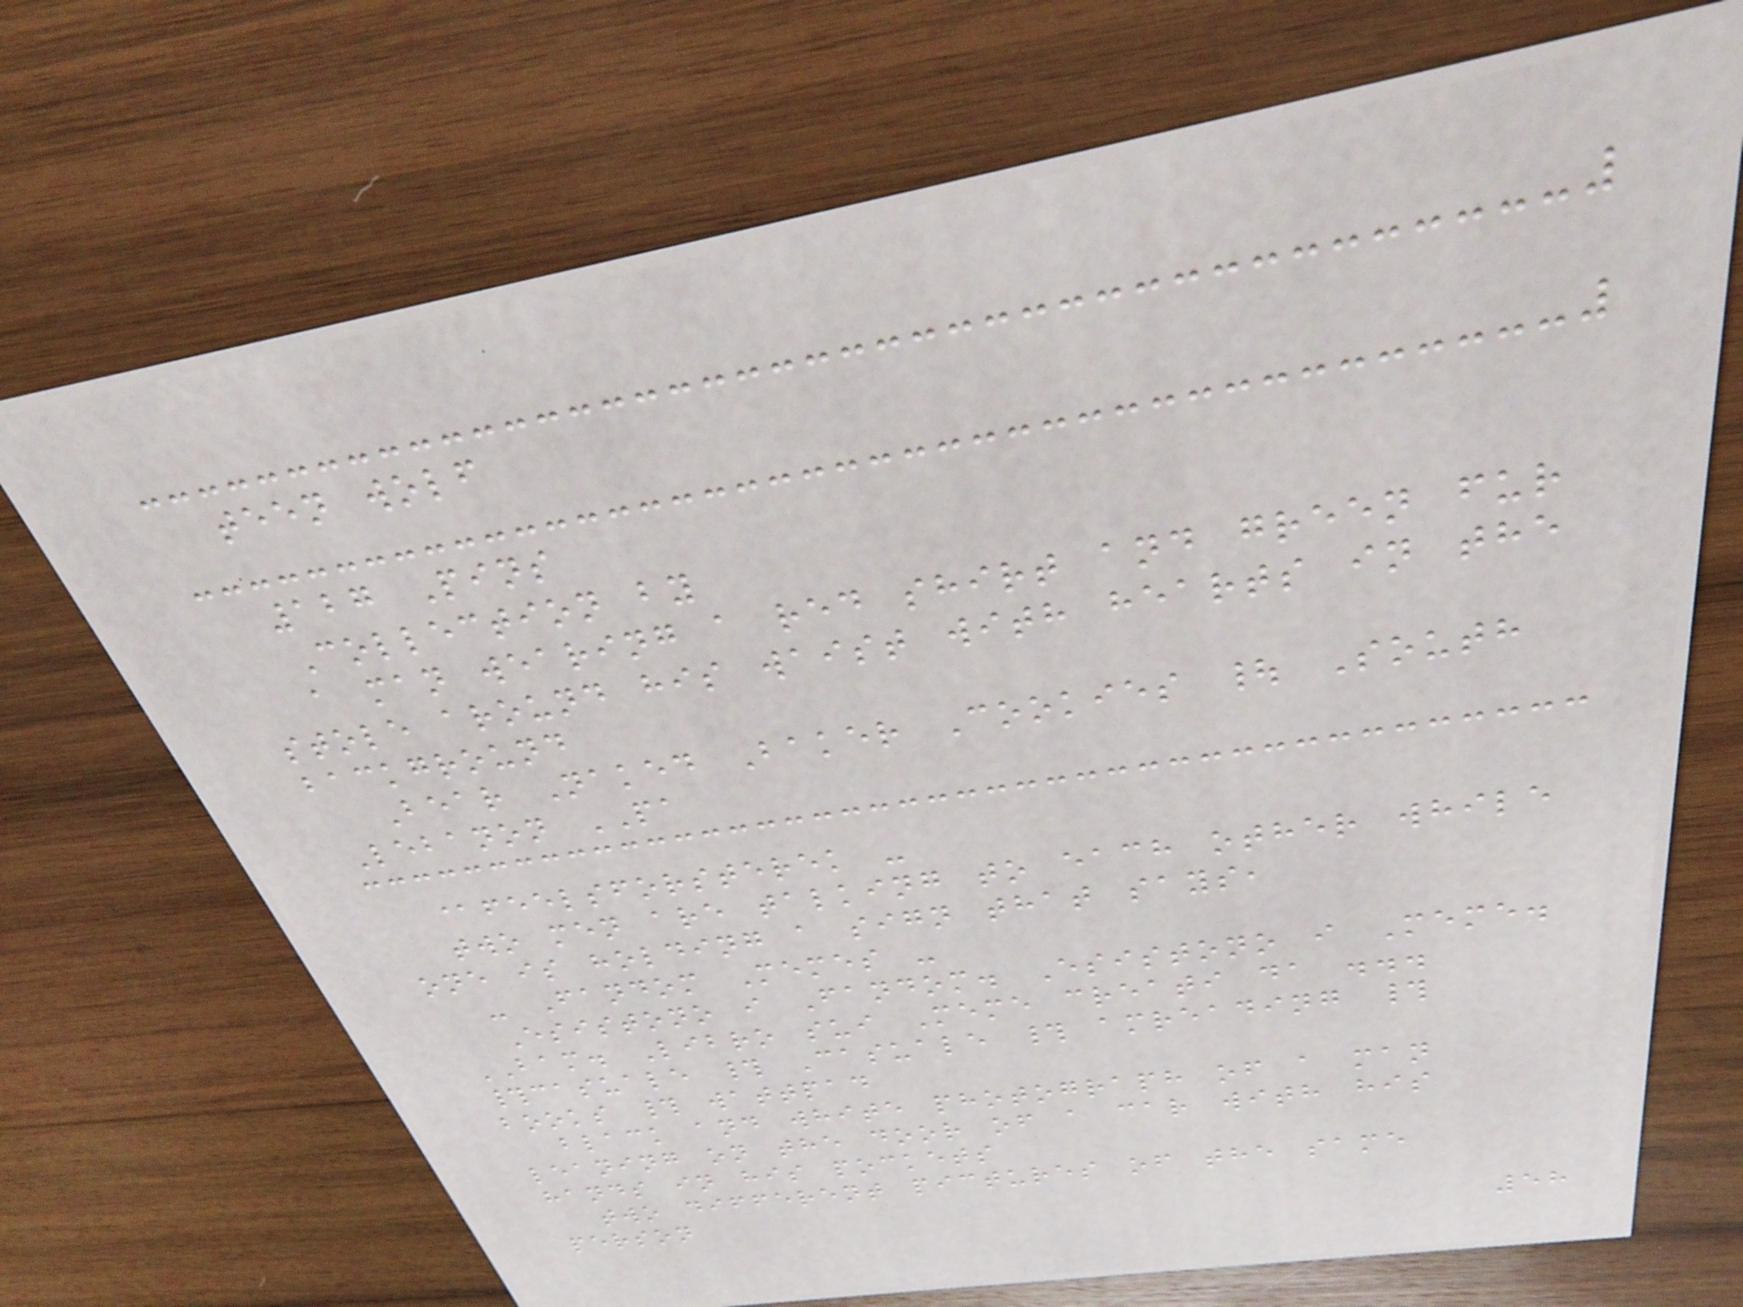teen wolf
127 Pins
Collection by
a man wearing a red shirt and green fur
stole around his waist with hearts in the
background
Bear Naked Baker Cookies | South
Lebanon PA
@feelsforsterek -
two men are talking to each other while
one is holding a sign that says,
- Fandom Memes -
Esistono i Fandom. Esistono i Meme.
BAM. Libro sui Meme creati da ...
#casuale # Casuale # amreading #
books # wattpad
black and white photograph of a man
leaning on the door of a car with his
hands in his pockets
two different pictures of the same
person
58
